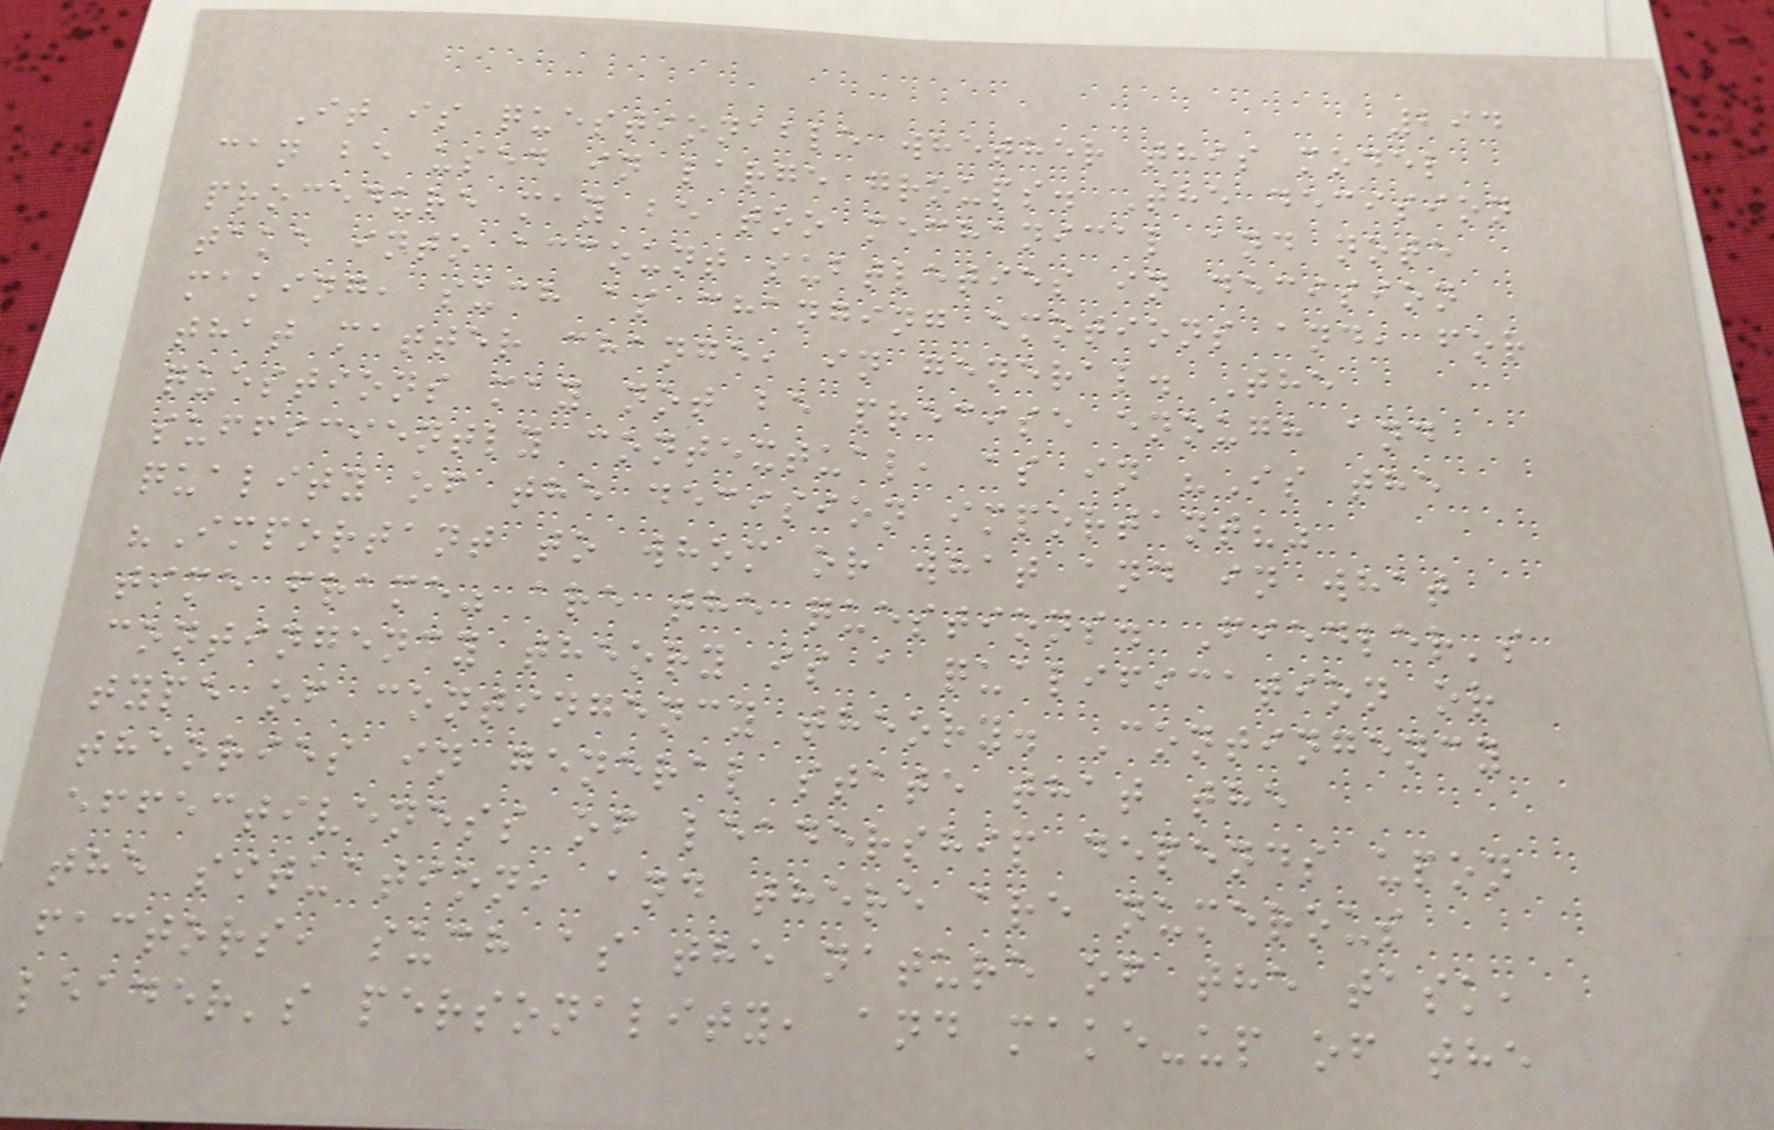294
It is questionable whether this model
can be used in large groups. The decision
procedure may be too mechanical and note
take into account subtleties in decision
making, such as changing emotions and, for
that matter change, in general. The
questions may not be precise enough and
sufficiently contextual, as in "Is the
quality of the decision important?"
"Important to whom or what and in what
time frame" are the questions. Fiedler's
contingency theory is a qualification or
type of contingency theory. Contingency
theories in general state that the
effectiveness of leadership depends upon
the situation, and there are numerous
factors, such as the nature of the task,
leader's personality, and make-up of the
